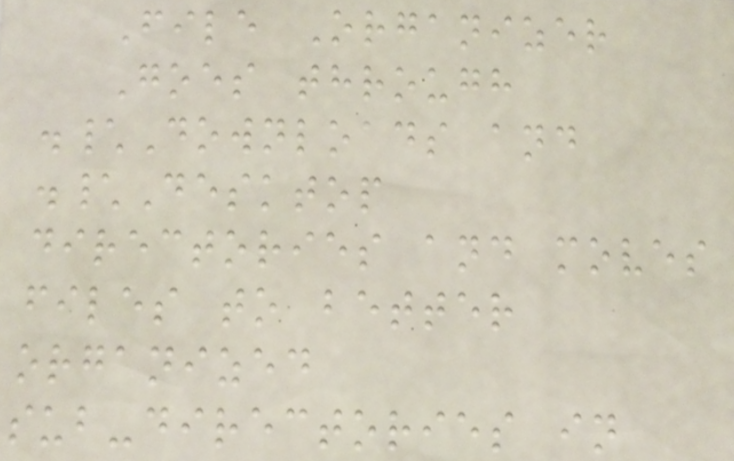File Organizer
Goes through
.\Downloads and
.\Desktop
directories and moves
files to better
organized
sub-directories in
